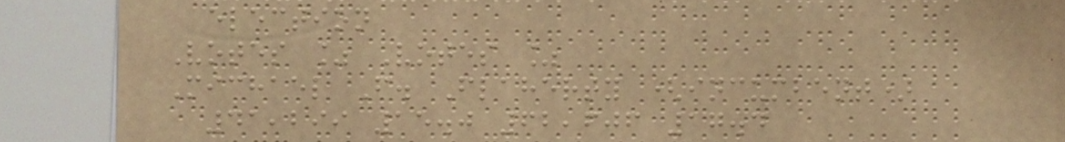election
Votes % Votes %
Michael F. Flaherty (incumbent)
41,299 15.0 62,606 17.4
